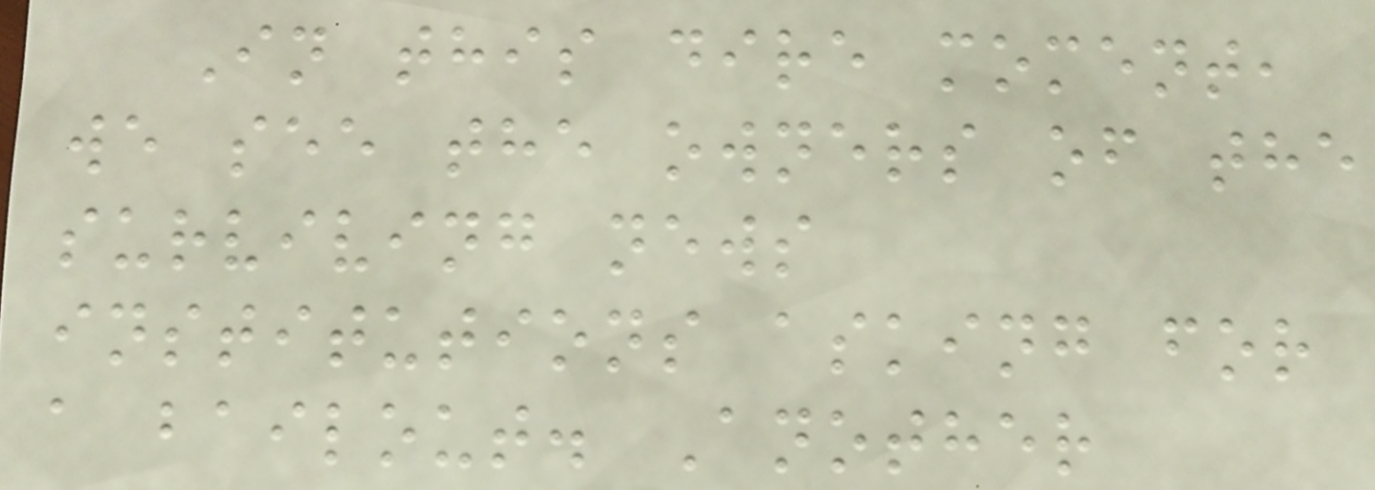In this dire moment,
we see the owners of the
surviving news
institutions asking for
a bailout. Another
